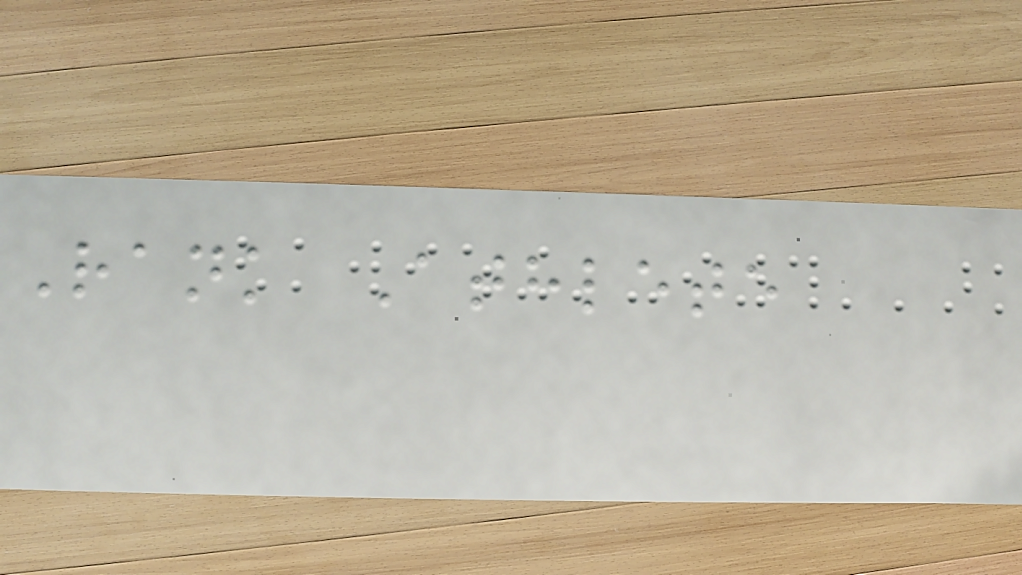Rank Athlete
